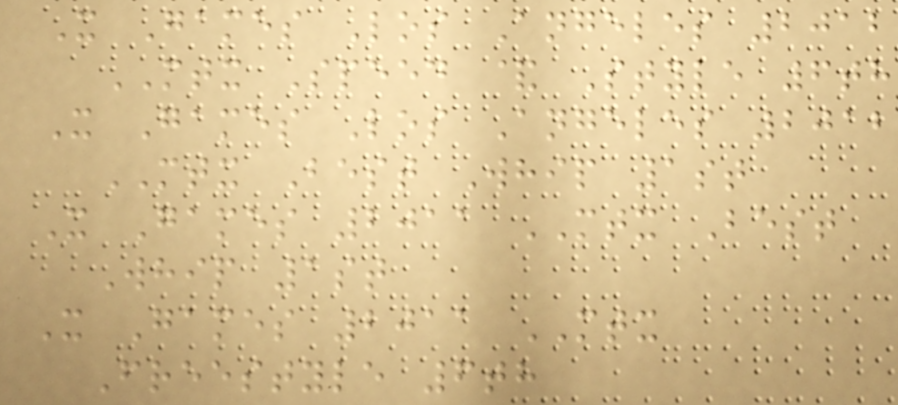X Games Los Angeles 2012
MTX Speed & Style 6th
X Games Los Angeles 2012
MTX Best Whip 1st
X Games 2011 MTX Best
Whip 1st
X Games 2011 MTX
Freestyle 6th
